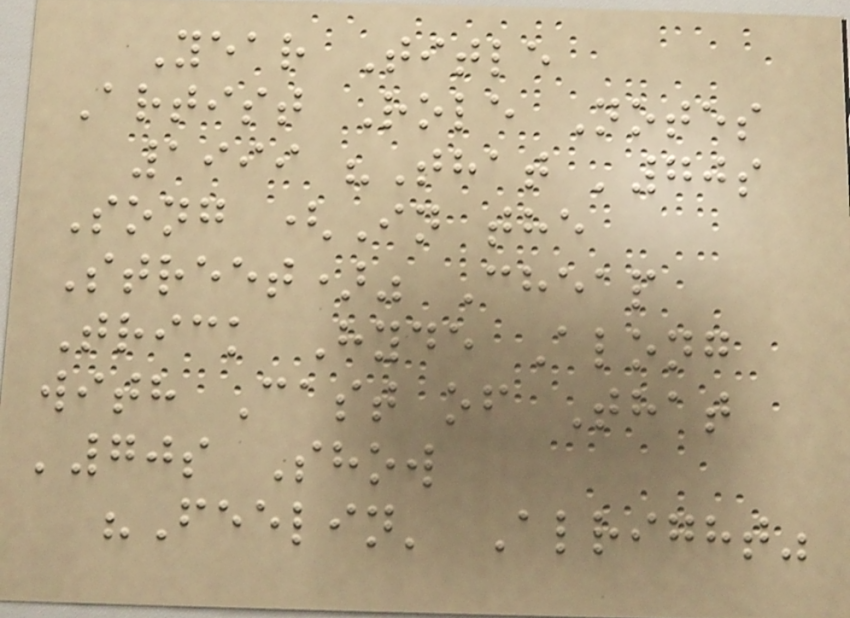Year Title
Artist Role Notes
1999 "That '70s
Song (In the
Street)" Cheap
Trick Hyde Along
with Cast of That
'70s Show
"Feelin' Alright"
